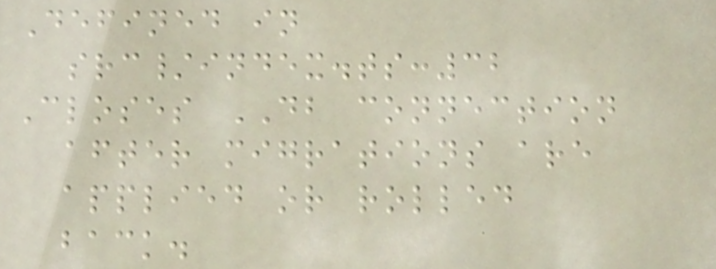Defined in
src/index.ts:32
Closes DB connection
after migrations are
applied or rolled
back.
